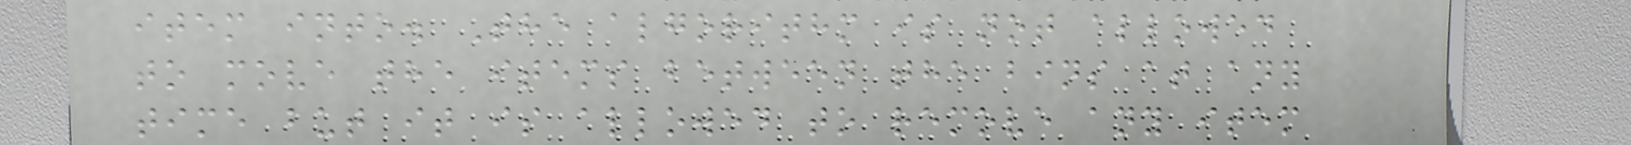item into. The algorithm is not allowed
to move the items between the bins at any
time but it is allowed to remove any item
